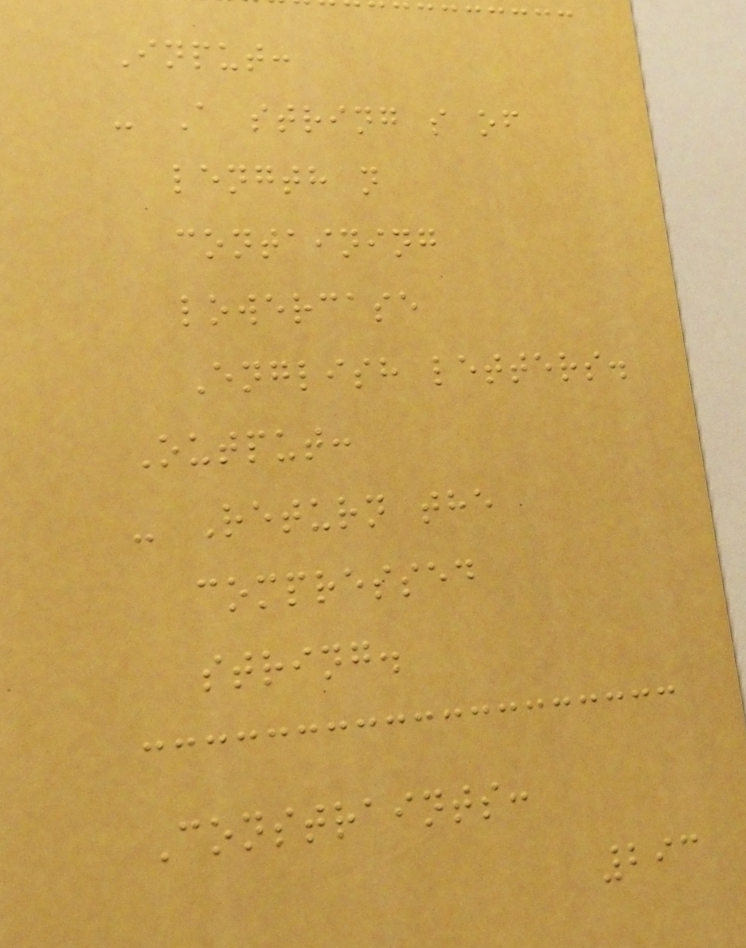Input:
- A string s of
length n
containing
lowercase
English letters.
Output:
- Return the
compressed
string.
Constraints:
293
